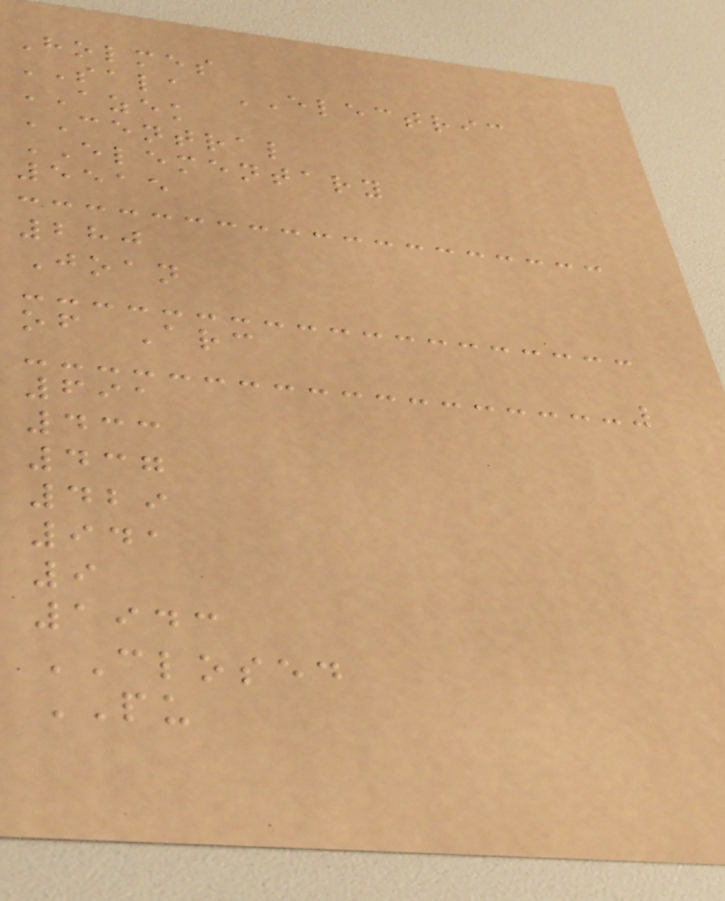Holmes
SALA ELECTRIC
AZEK
CENTRAL
ELEMENTARY
5515
280
Joan
of Arc
691
433
437
429
941
9
1943
CLOSED
PU
